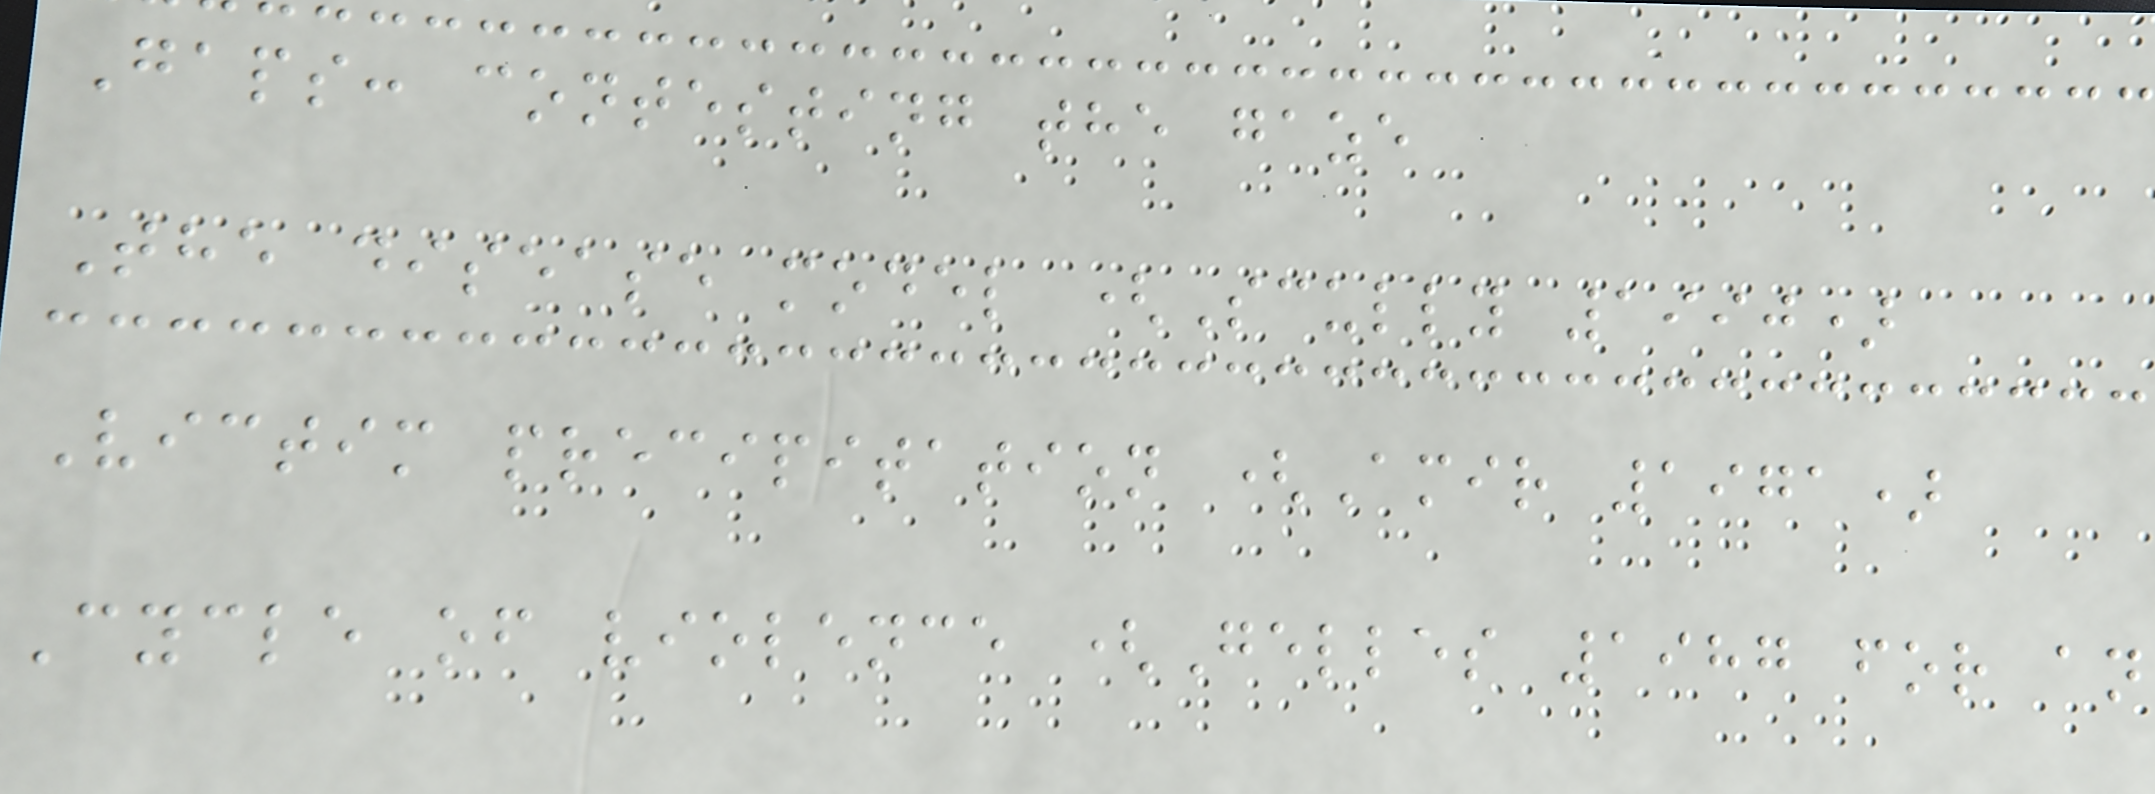Gaps: contesting the gaze
The disease model (Scully 1990)
Victim precipitation (Amir 1971)
Cycle of violence (Gelles 1987 for an
